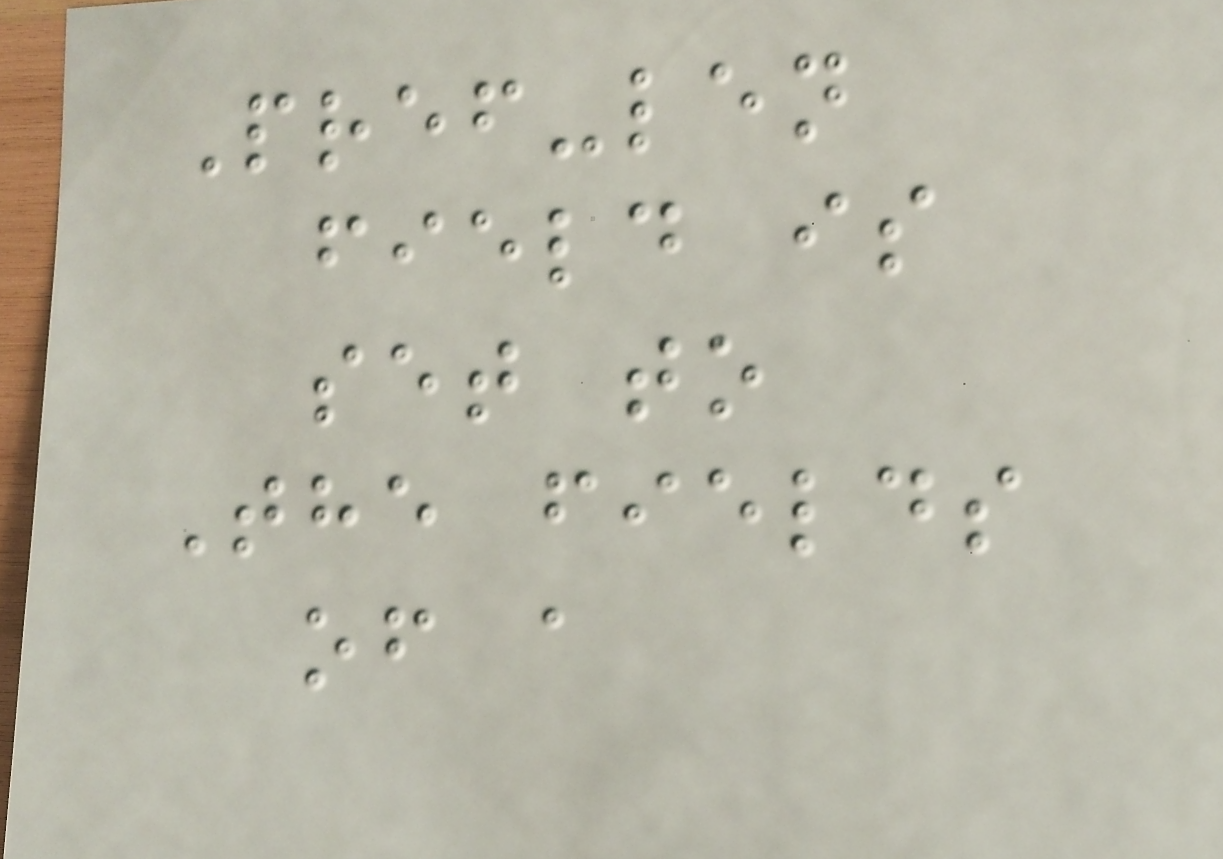Pref-len
field is
set to
The fields
of a
